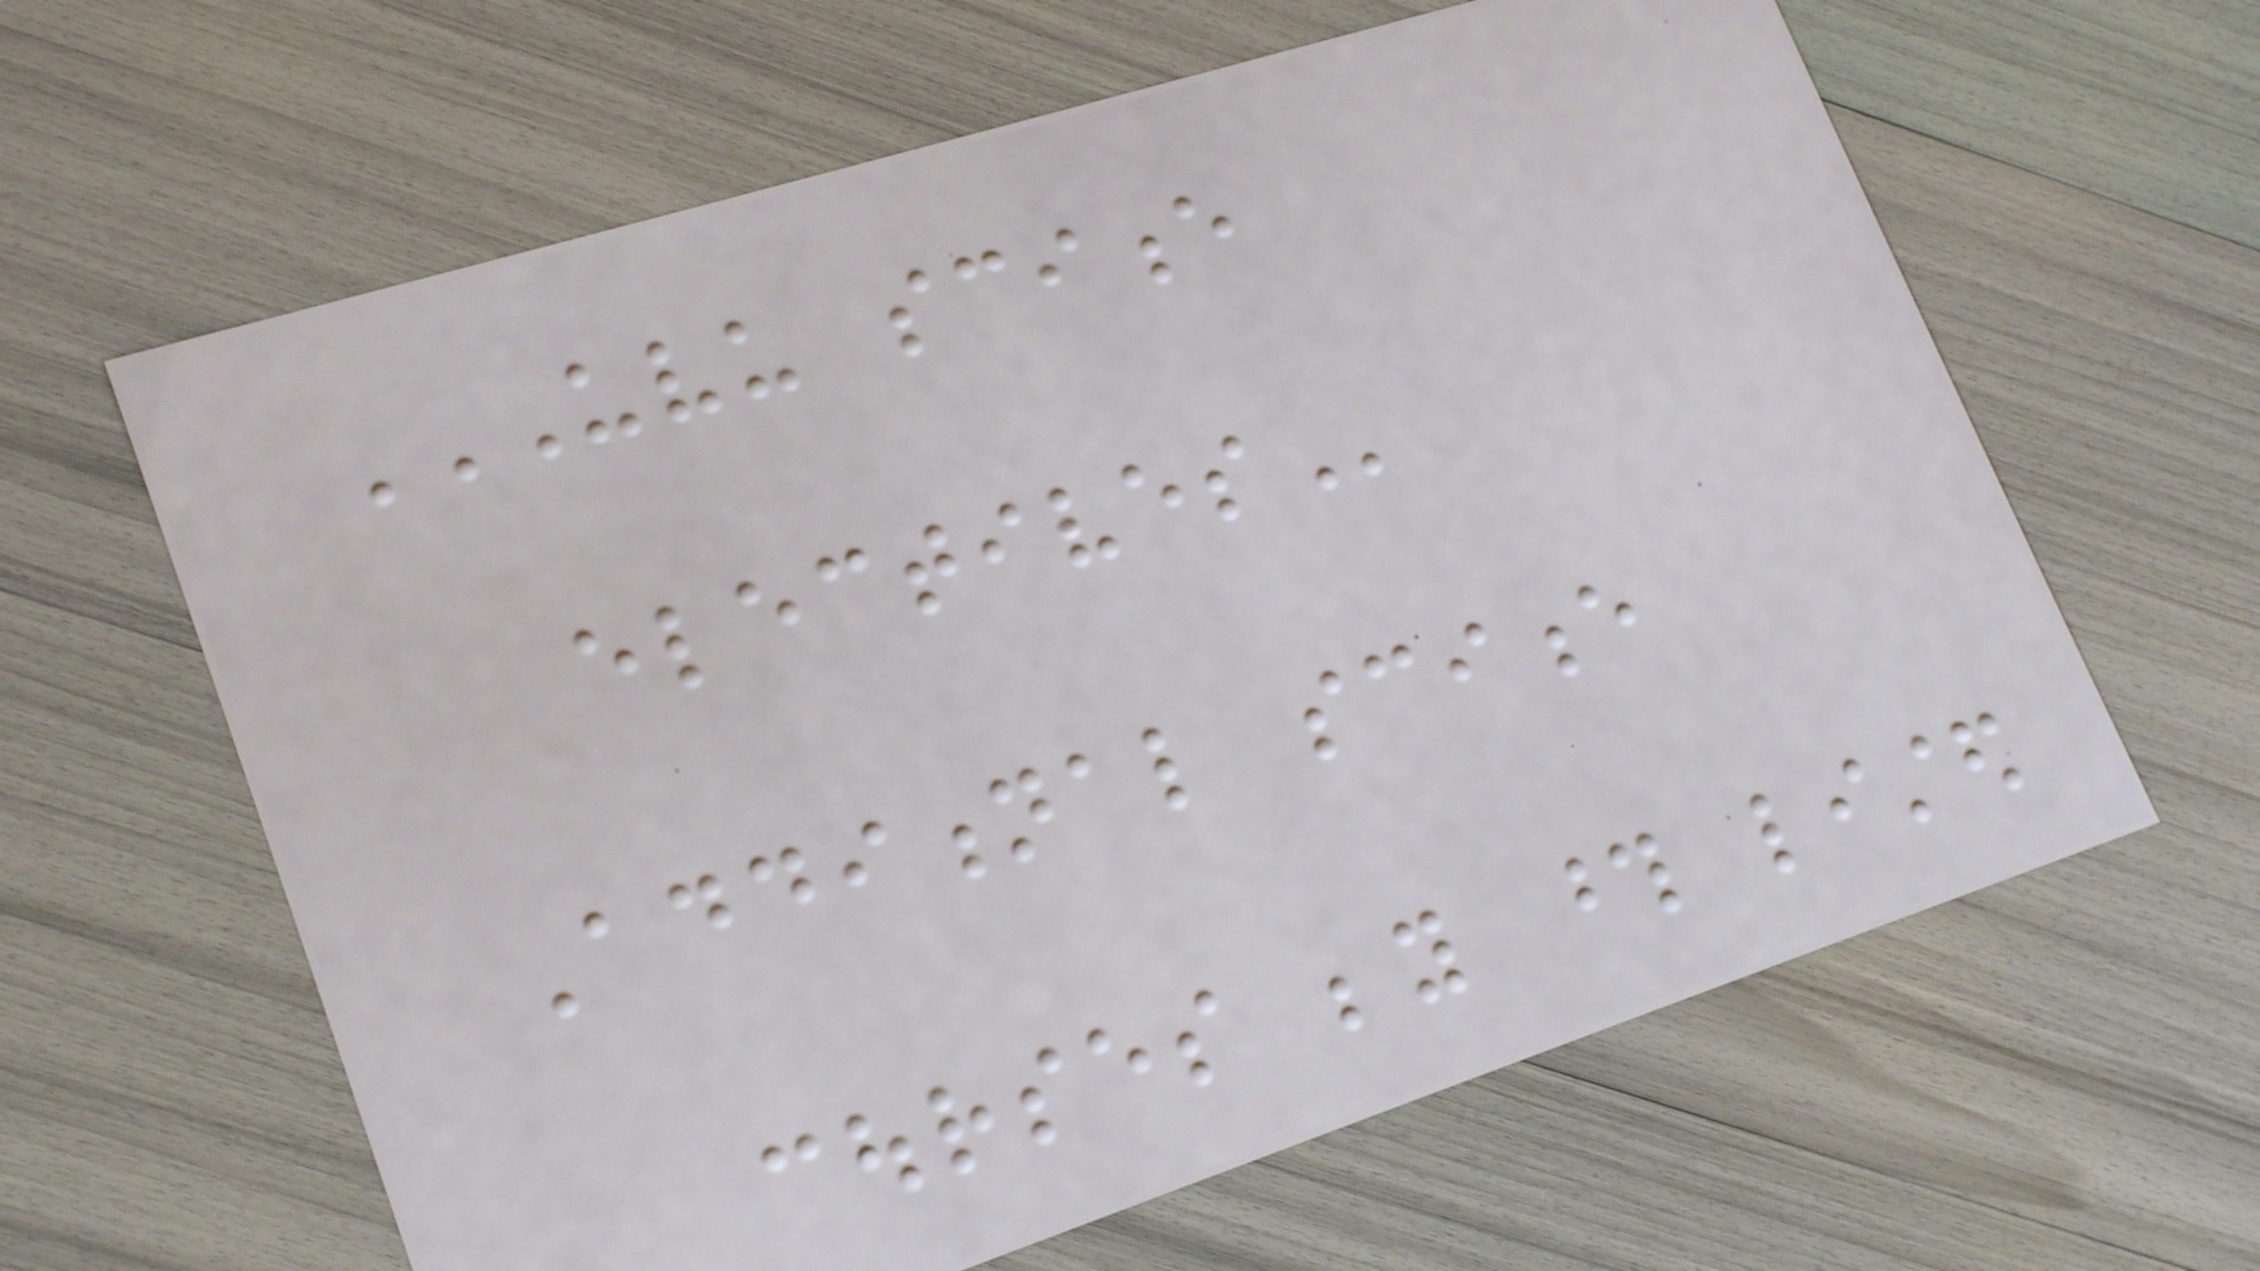UVU SCIENCE
ELECTIVES
Additional science
courses beyond those listed
